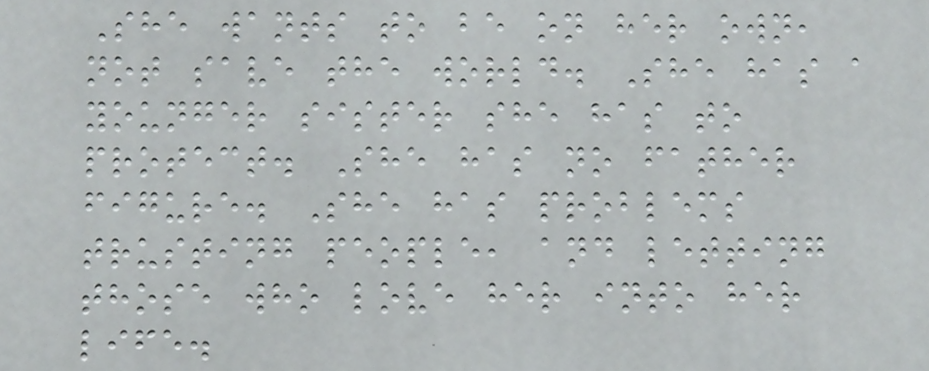She wants to be on her own,
not save the world. She has a
younger sister she has to
protect. She has no father
figure. She has problems
trusting people, and letting
those who love her into her
life.
